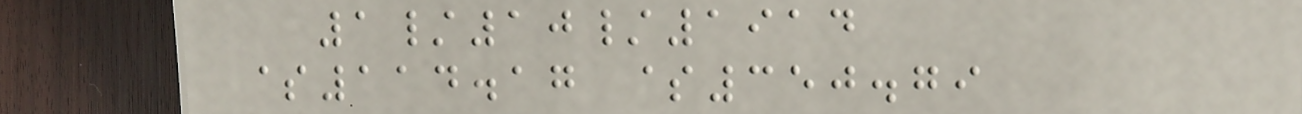1/10/1914
$114.17 $350.79
